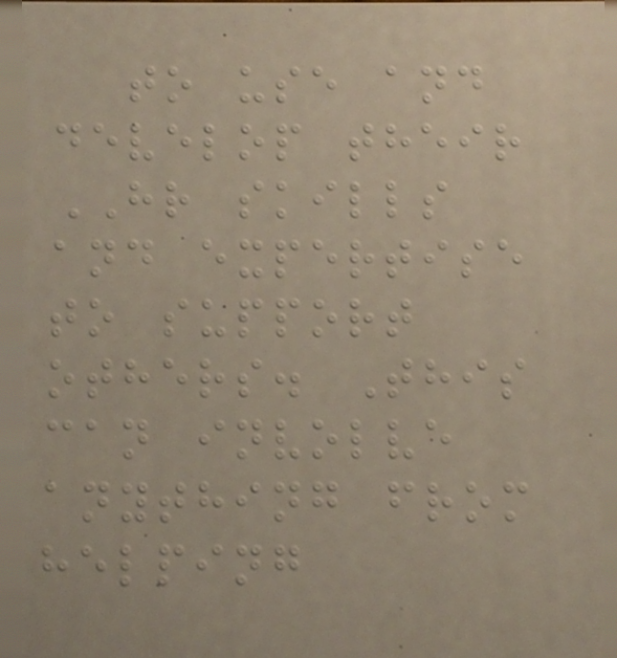to use and
develop their
HR skills
and expertise
to support
others. This
can involve
anything from
helping
